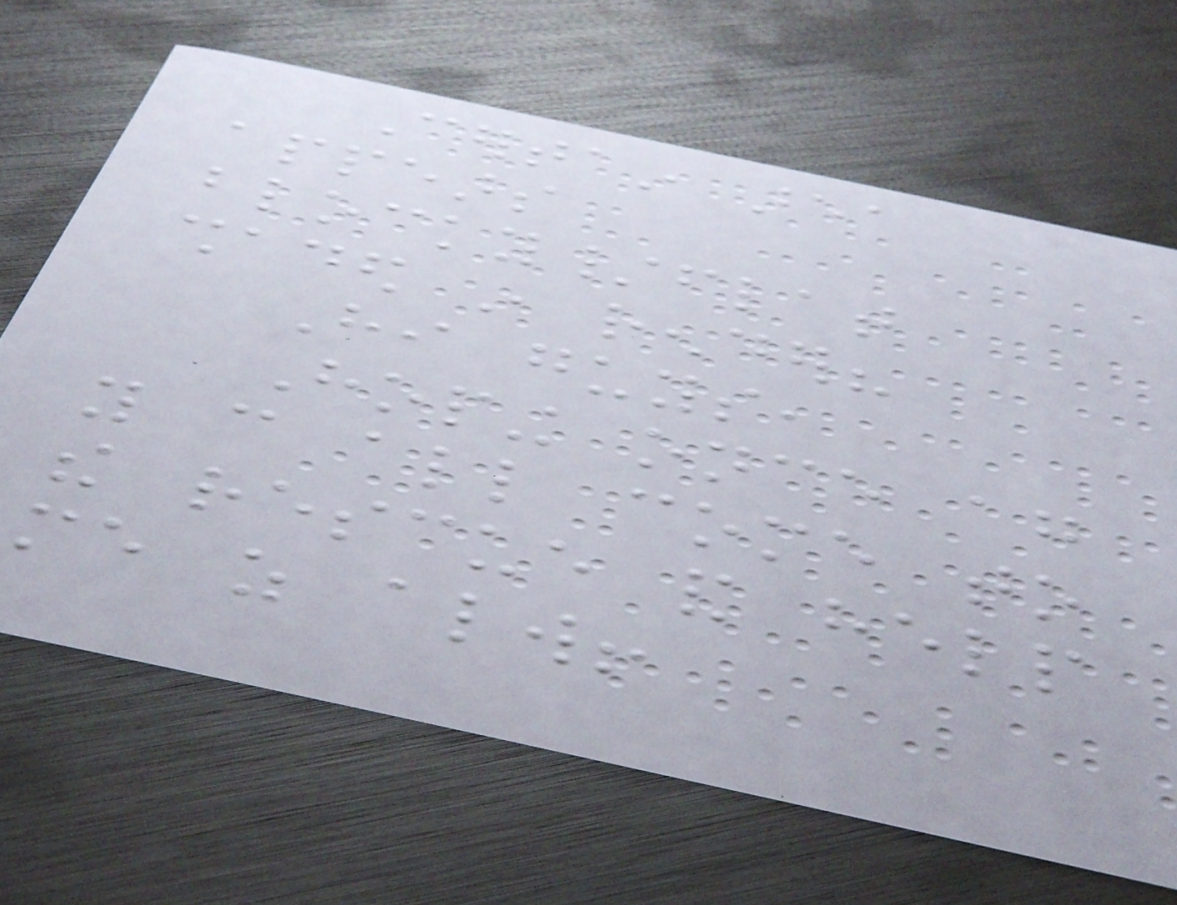Certain area
appears
blocky/flat
shaded in render?
Hi guys,
Hoping once again
you can all come to
the rescue and help
me as always!
